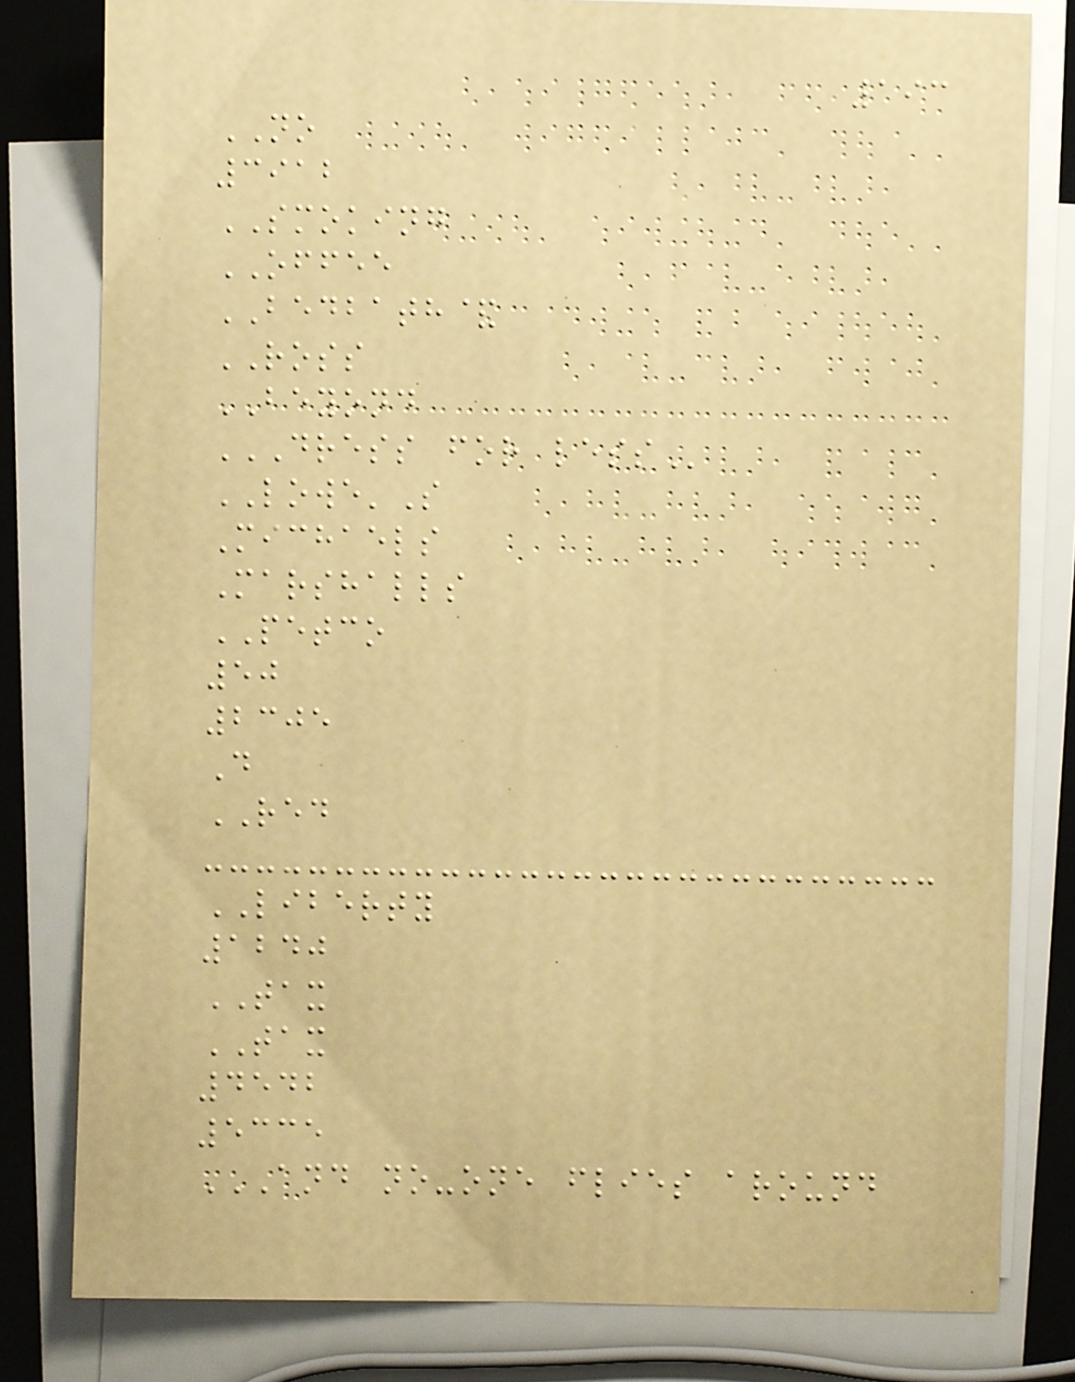193
NO
3912
SMOKING
OFFEE
BEDBATH&
ROSS
BEYOND
DRESS FOR LESS
LOWE'S
Michaels
Marshalls
PETCO
50
2305
D
RED
LIBERTY
1240
TAX
TAX
4542
5335
AND NO-ONE FLIES AROUND
